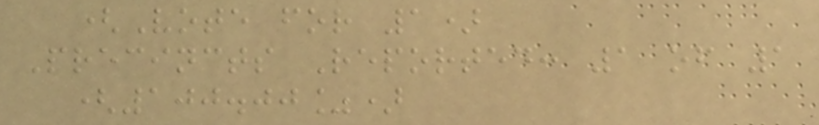(Vote for 1)
Precincts Reported: 1 of 1
(100.00%)
